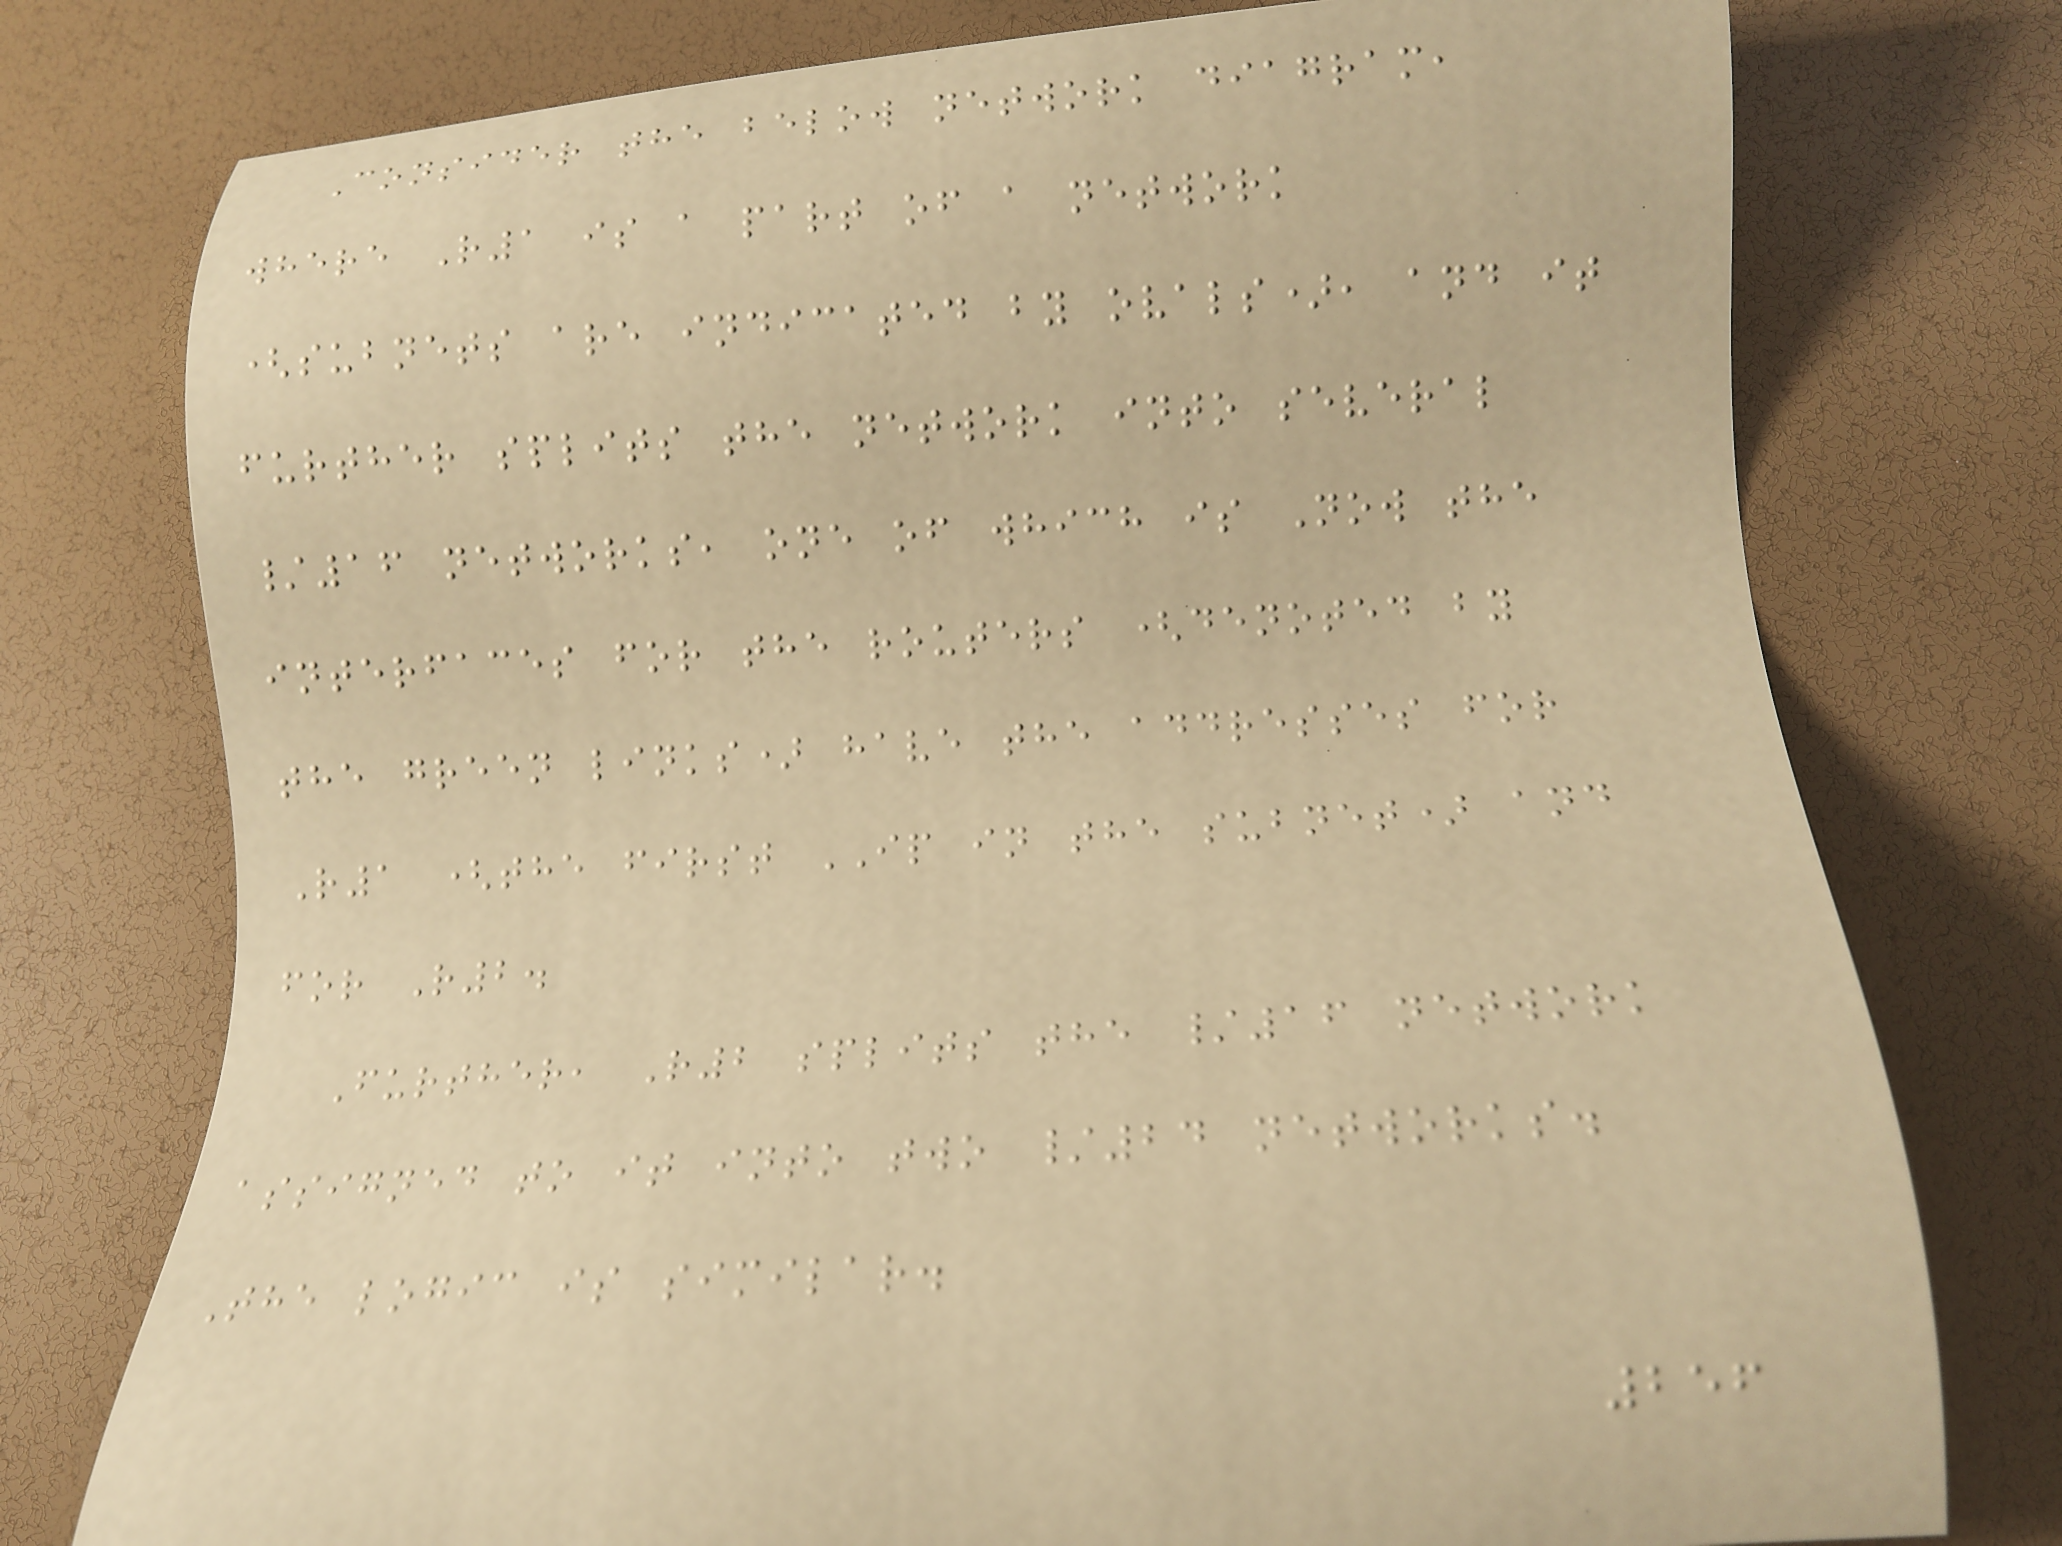Consider the below network diagram,
where R1 is a part of a network
(subnets are indicated by ovals), and it
further splits the network into several
/16 networks, one of which is Now the
interfaces for the routers (denoted by
the green links) have the addresses for
R1 (the first IP in the subnet) and
for R2.
Further, R2 splits the /16 network
assigned to it into two /24 networks.
The logic is similar.
256
